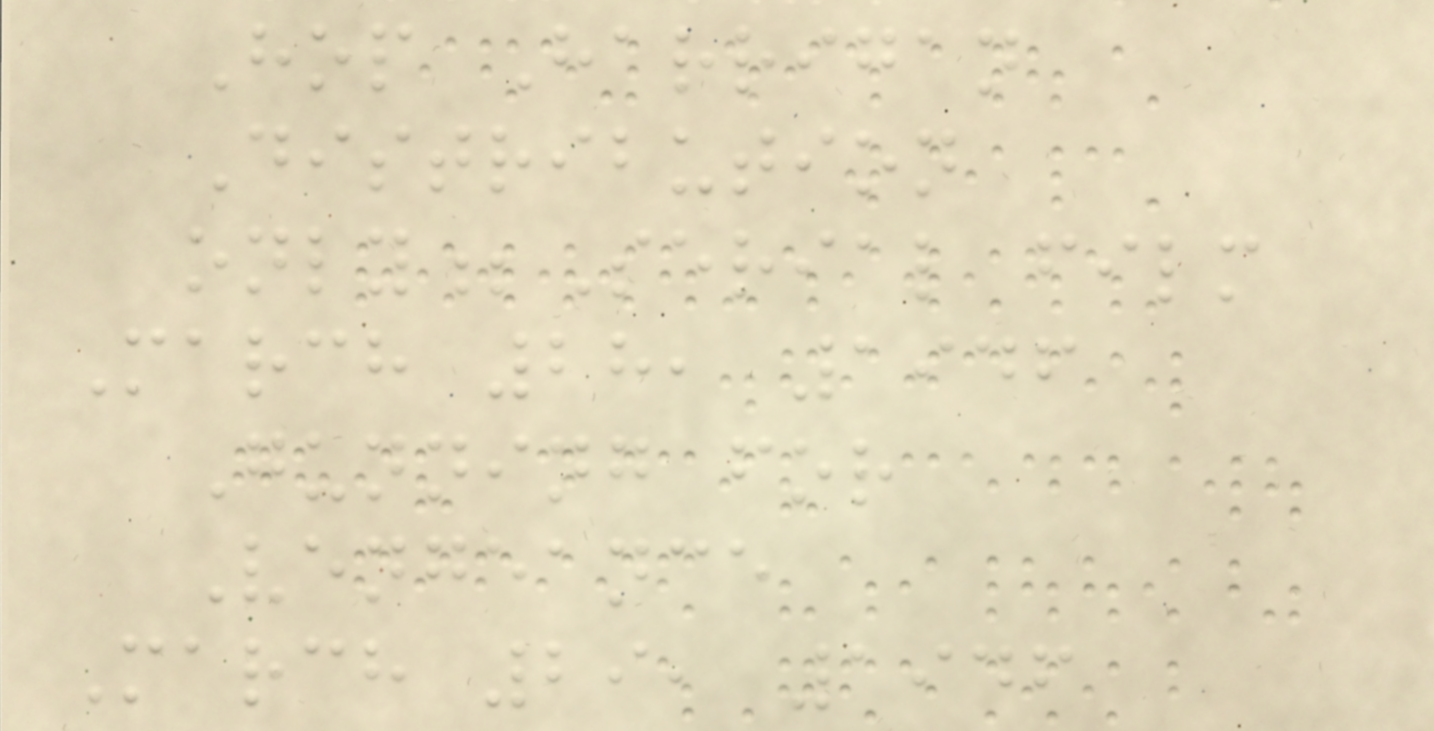Hop Harrigan
Distribution
only;Serial film
March 28, 1946
Gunning for
Vengeance
March 29, 1946
